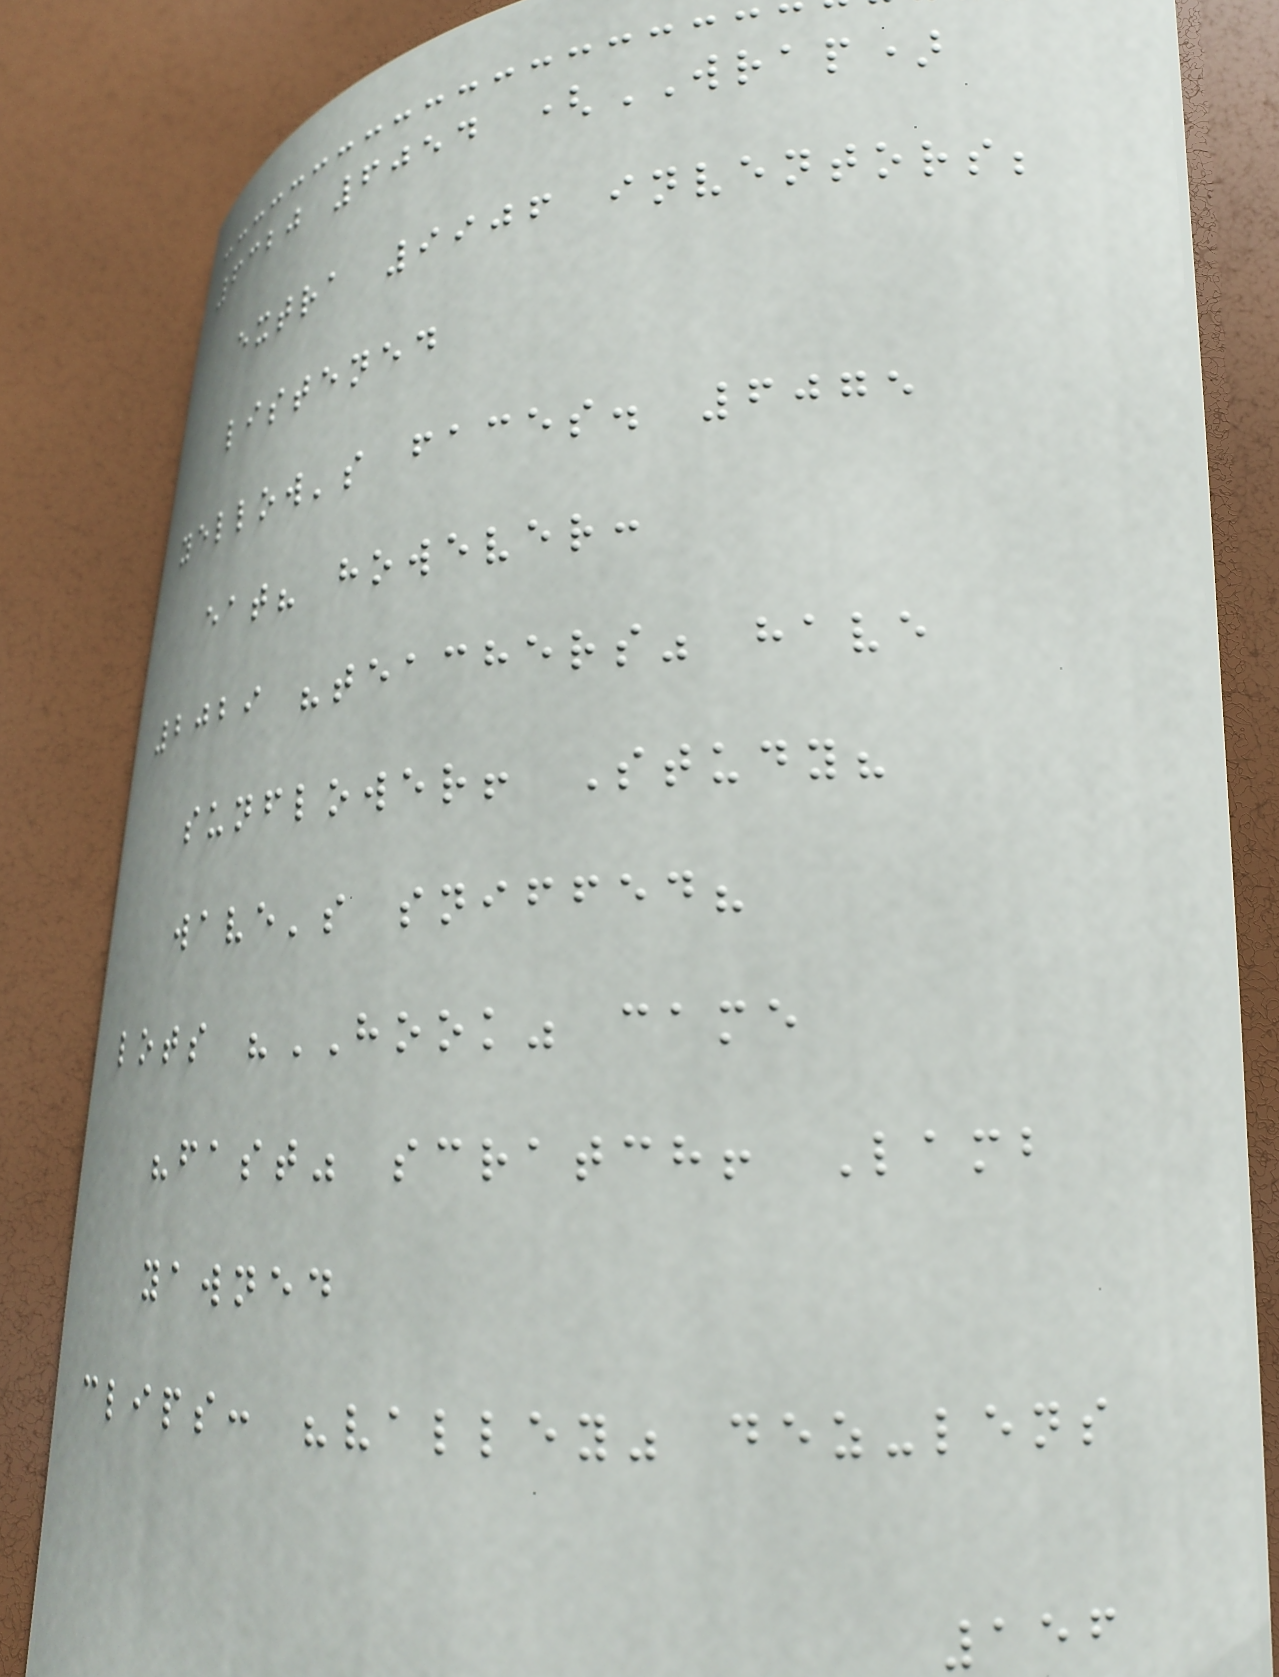6320 6054 (WRAP)
extra 9906 inventors;
listened
yellow's faces. 6075
eat? however:
2029 "teachers" have
sunflower! Study?
wave's sniffed?
lots "HOOK" came
"fast" scratch! Lamb
yawned
clips: "valley" dez-lens
156
